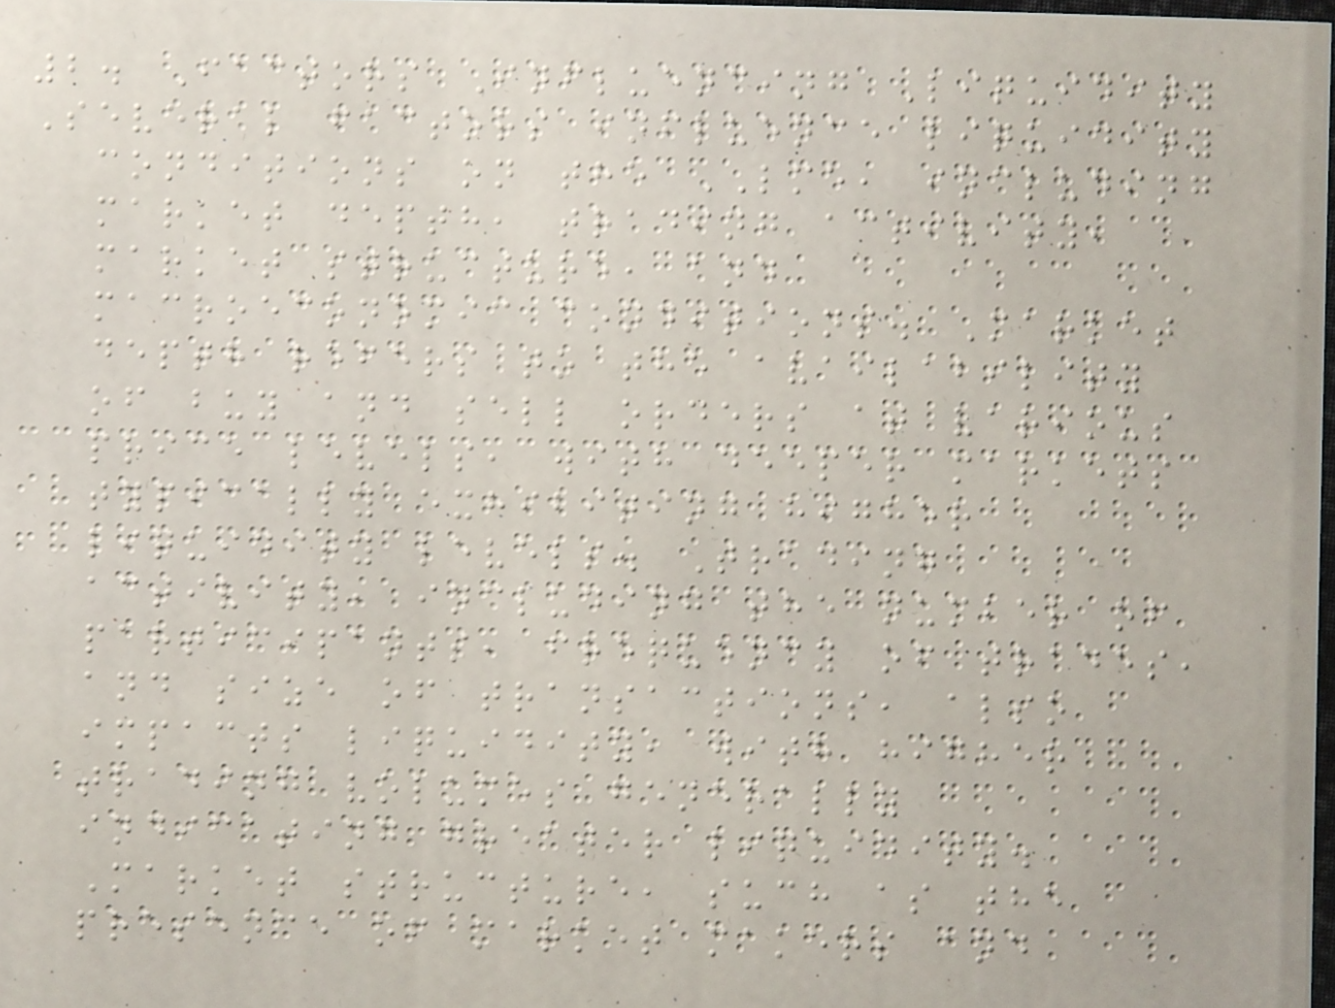2. Factors Influencing Liquidity
Several factors influence liquidity
conditions on the LME, including
market depth, trading activity,
market structure, and
macroeconomic conditions. Market
depth refers to the availability
of buy and sell orders at various
price levels, with deeper markets
typically exhibiting higher
liquidity levels. Trading
activity, including the number of
participants, frequency of trades,
and size of transactions, also
impacts liquidity, with higher
trading volumes generally
indicating greater liquidity.
Market structure, such as the
presence of market makers and
